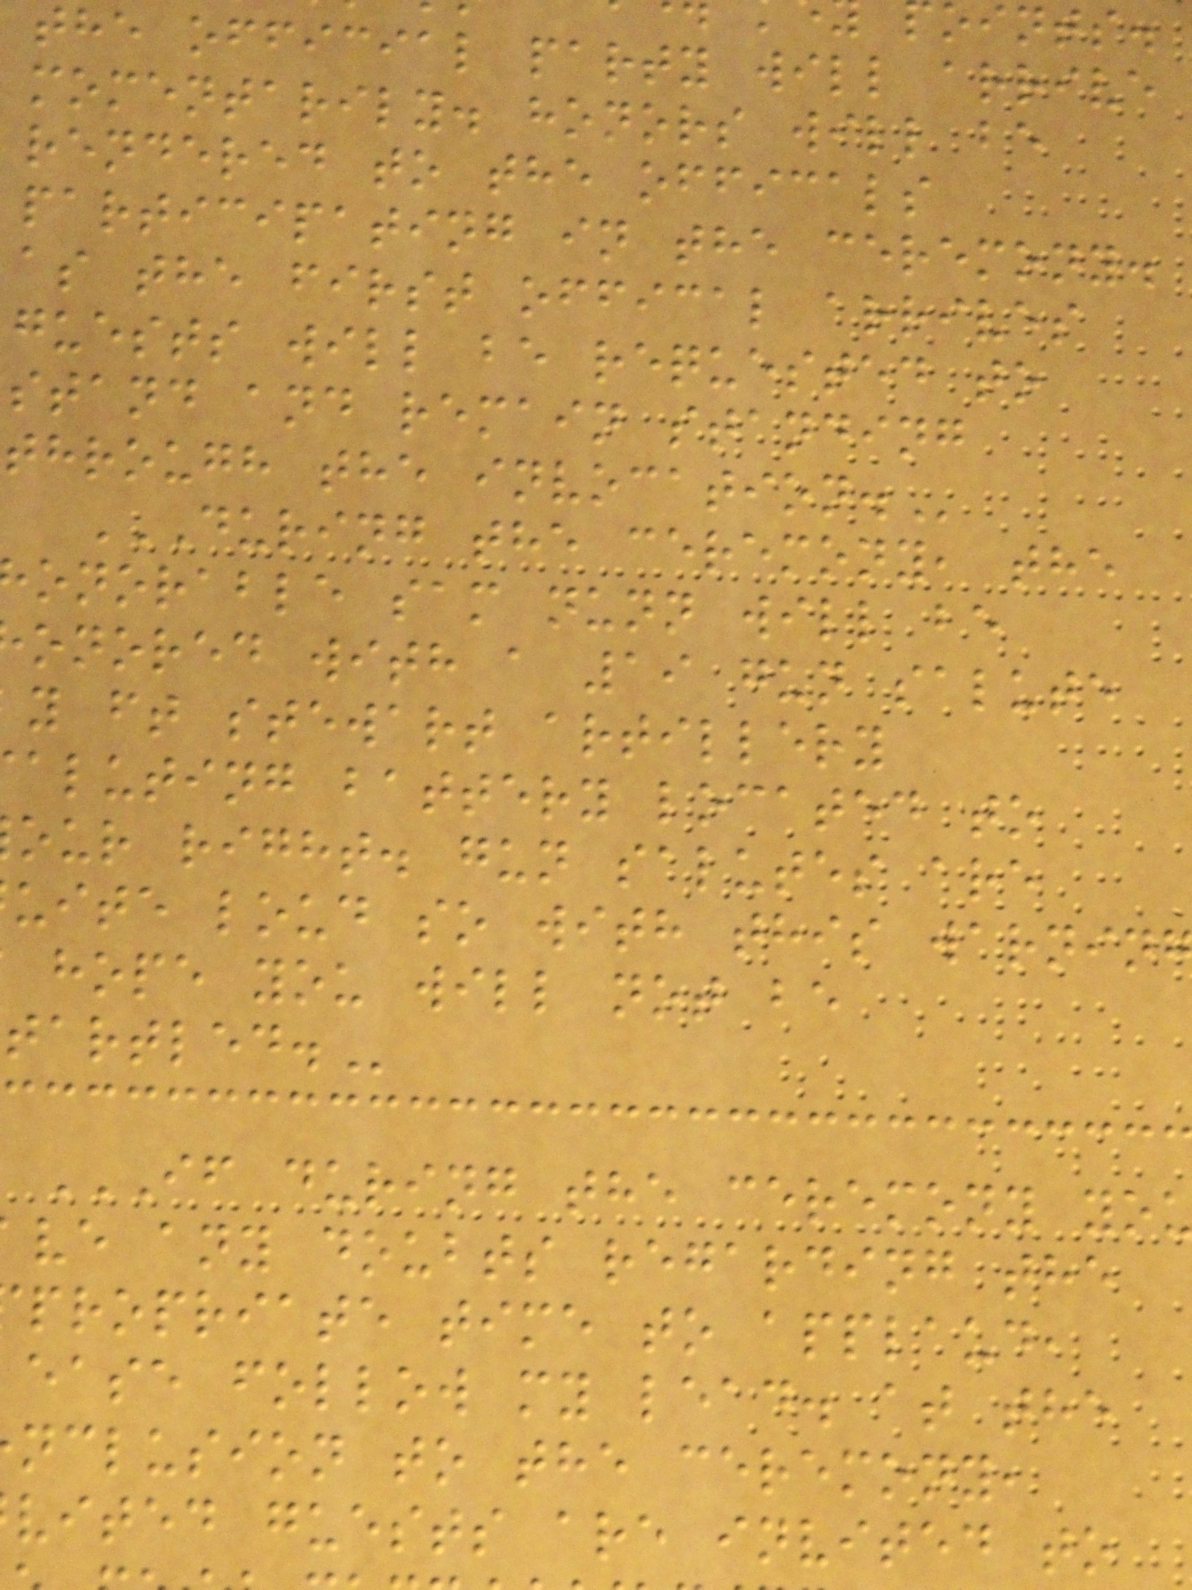the official party will arrive
momentarily. honors will be
rendered to the officals
participating in the ceremony.
as the first offical arrives
guests will be requested to
stand and remain standing
through the
DURING THE CEREMONY, THE
onorable sam nunn will be
onored with a 19 gun salute
y ft stewart artillery
aluting battery located to
our right. gun salutes are
uite loud so with this
hope you will not be
ve any doubts regarding the
propriate time to applaud,
ease follow my lead. at the
nclusion to the ceremony,
vited guests are invited to
